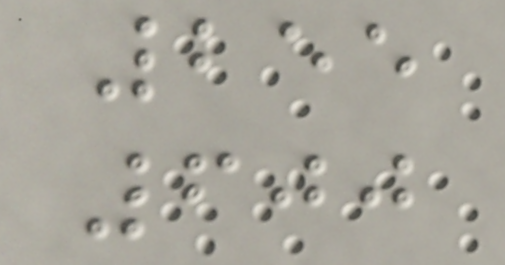255
600
